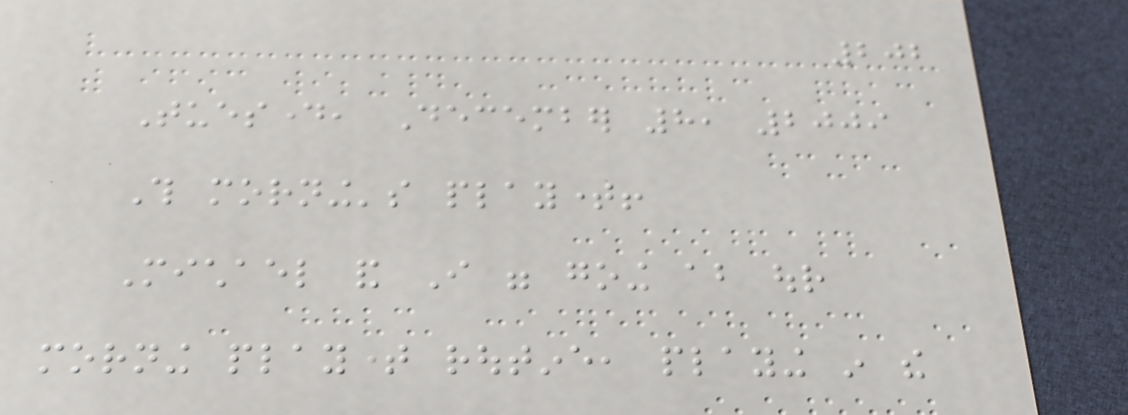202
Tuesday, December 8, 2009
This morning's playtime!
Michael and I were going about our
morning playtime routine, playing in the
